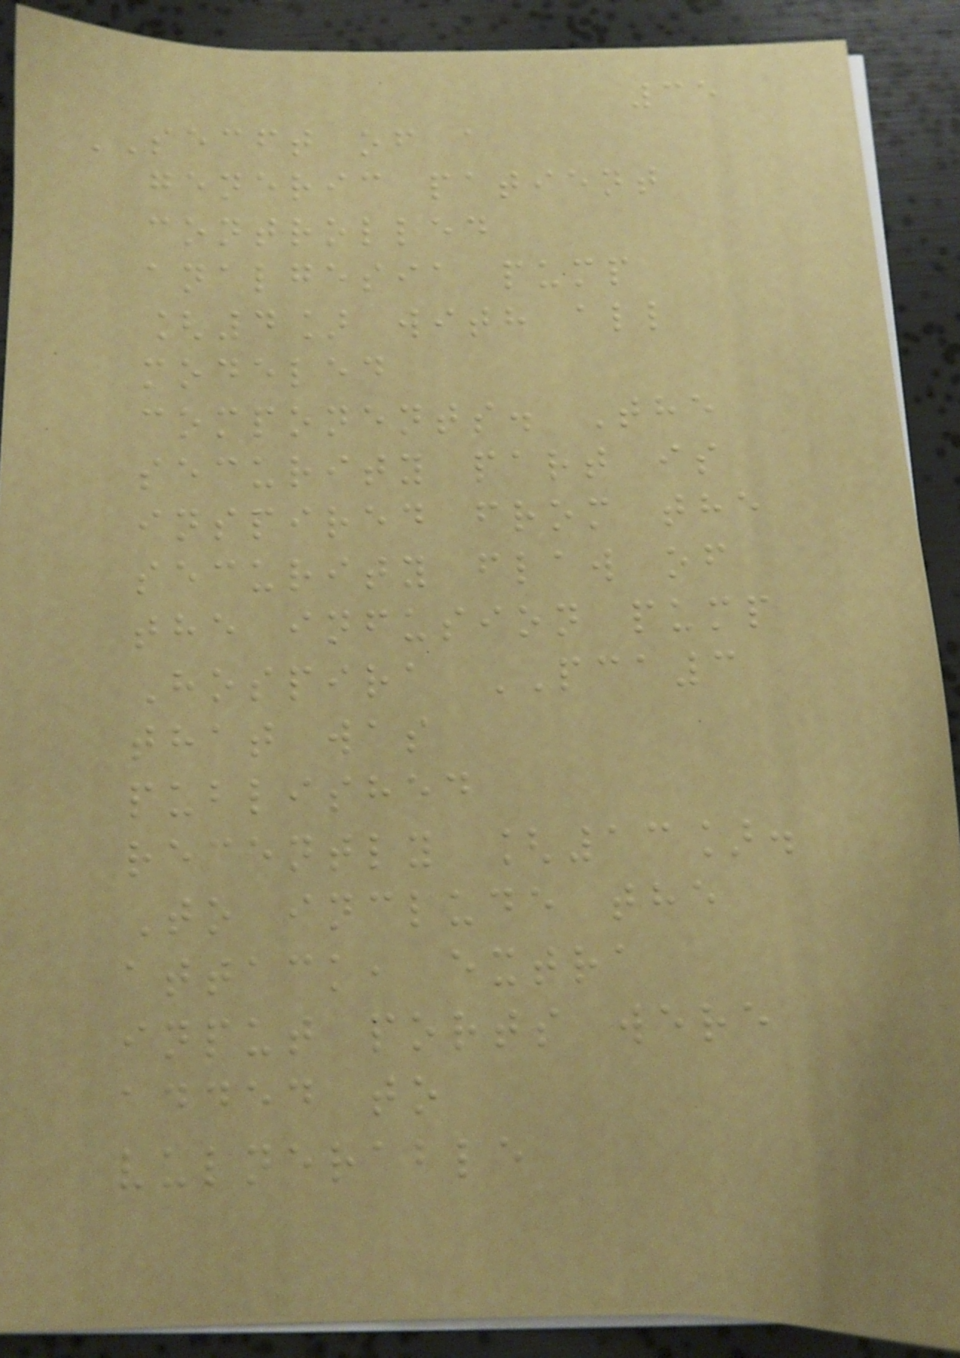35
SECFT of a
generic patient
controlled
analgesia pump
[4] with all
modeled
components. The
security part is
inspired from the
security flaw of
the infusion pump
Hospira PCA3
that was
published
recently [13].
To include the
attack, extra
input ports were
added to
vulnerable
